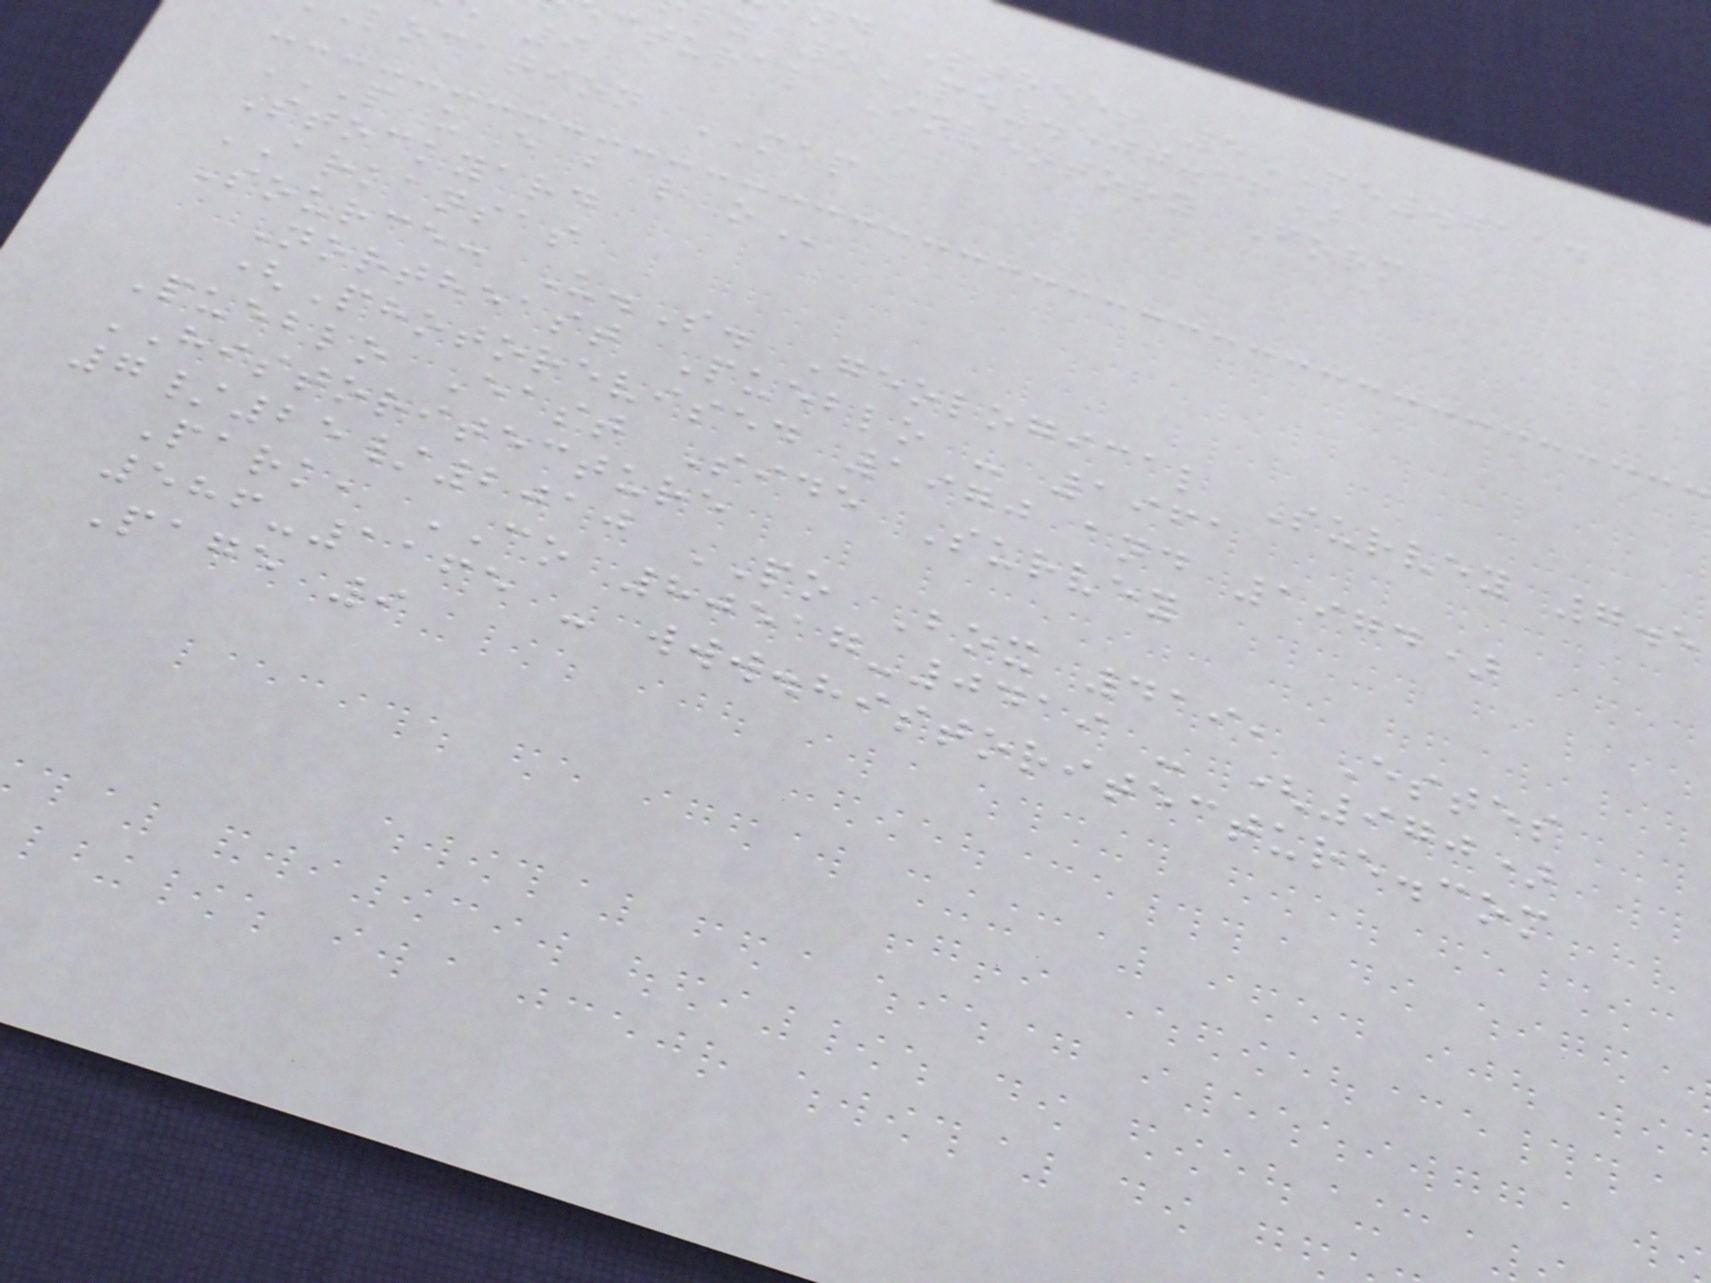nd Street 5PE.7114
y 5PE.507.16)
ctural Inventory Form
location MAP
P U E B L O
Stockyard
ARKANSAS
Source: U.S. Geological Survey 7.5
Northeast Pueblo - 1961
(Photorevised 1970 and 1974)
Pueblo East Side Survey
HISTORITECTURE
7/25/2010 PO Box 419, Estes
Park, CO 80517-0419 - (970)
586-1165 - www.historitecture.com
Page 9
